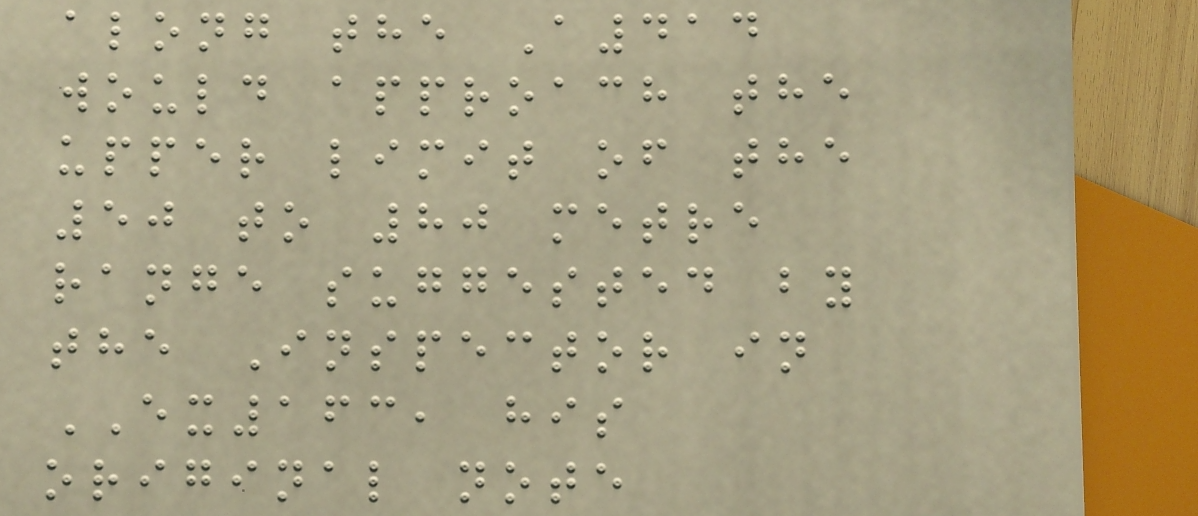along the A414
would approach the
upper limit of the
50 to 80 metre
range suggested by
the Inspector in
EX163, his
original note
